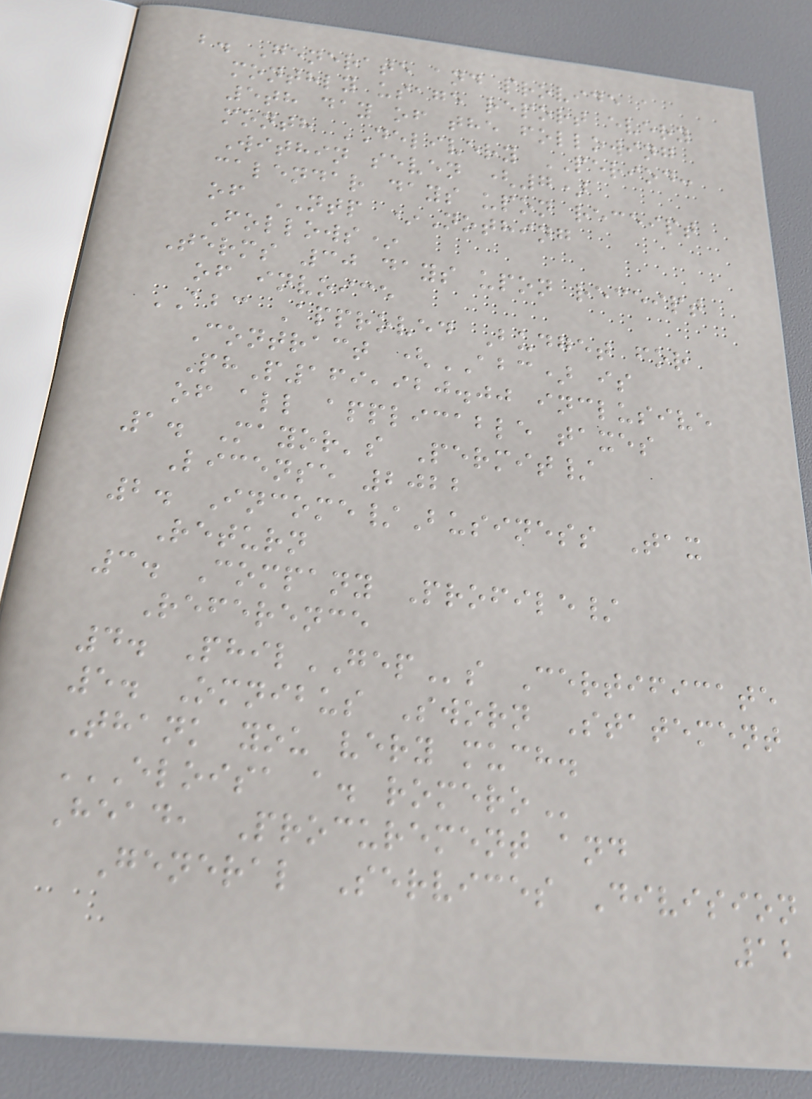b. Generate and provide a
monthly usage report every
5th day of the following
month DELIVERY PERIOD:
Within seven (7)
calendar days upon receipt
of NTP *Nothing
Follows*
Terms 30 days upon receipt
of invoice
ABC Approved Budget for
Contract (ABC) is
PhP169,920.00 inclusive
of all applicable taxes
1. Mayor's Permit/
License 2022
2. Income/Business Tax
Return
3. Company Profile/
Reference
4. PhilGEPs Certificate
5. Omnibus Sworn Statement
Thank you very much.
ELOISA A. ROMERO
Head, Procurement and
General Services Division
12
